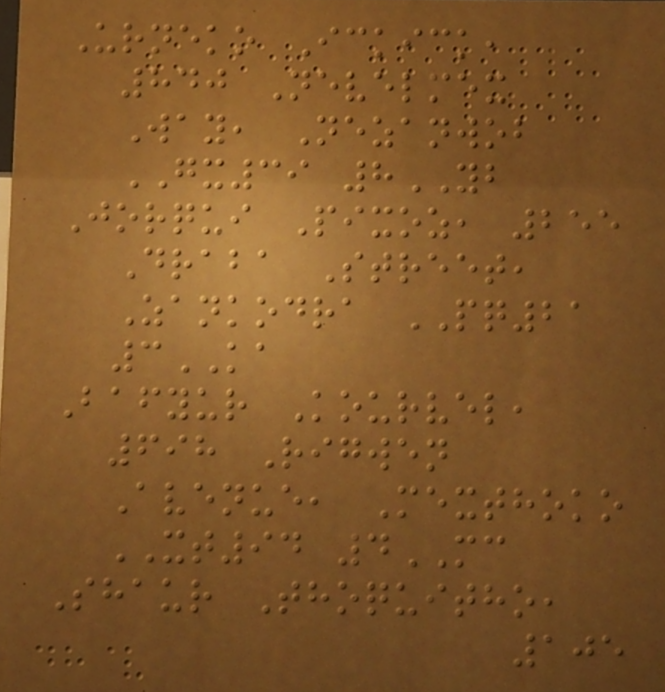Urneko Ickick,
840 Nevelmex
Way, Nezanwob
GX39 8YB
Jorqui Pixoz, 255
Draba Street,
Zankodra PQ21
3KA
Bafyur Kourvel,
698 Rigwen
Avenue, Mexthoko
XT94 4MC
Shaur Thoquitho,
105
